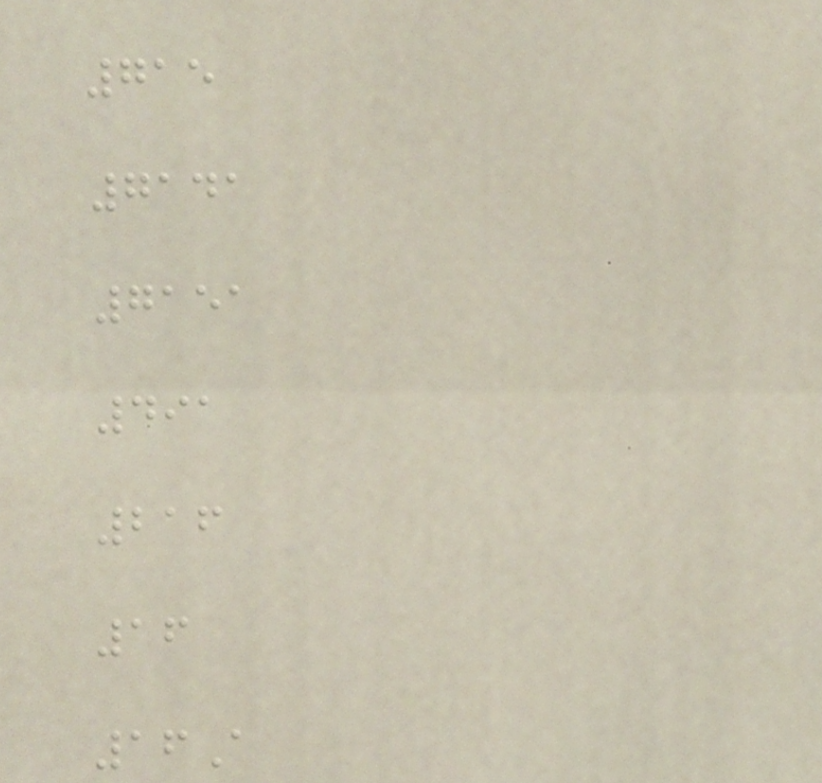715
7141
7151
491
216
16
16A
